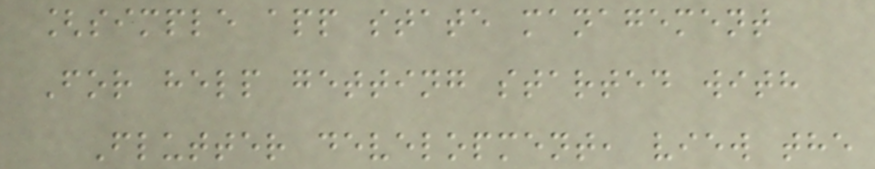[simple app state management
For help getting started with
Flutter development, view the
